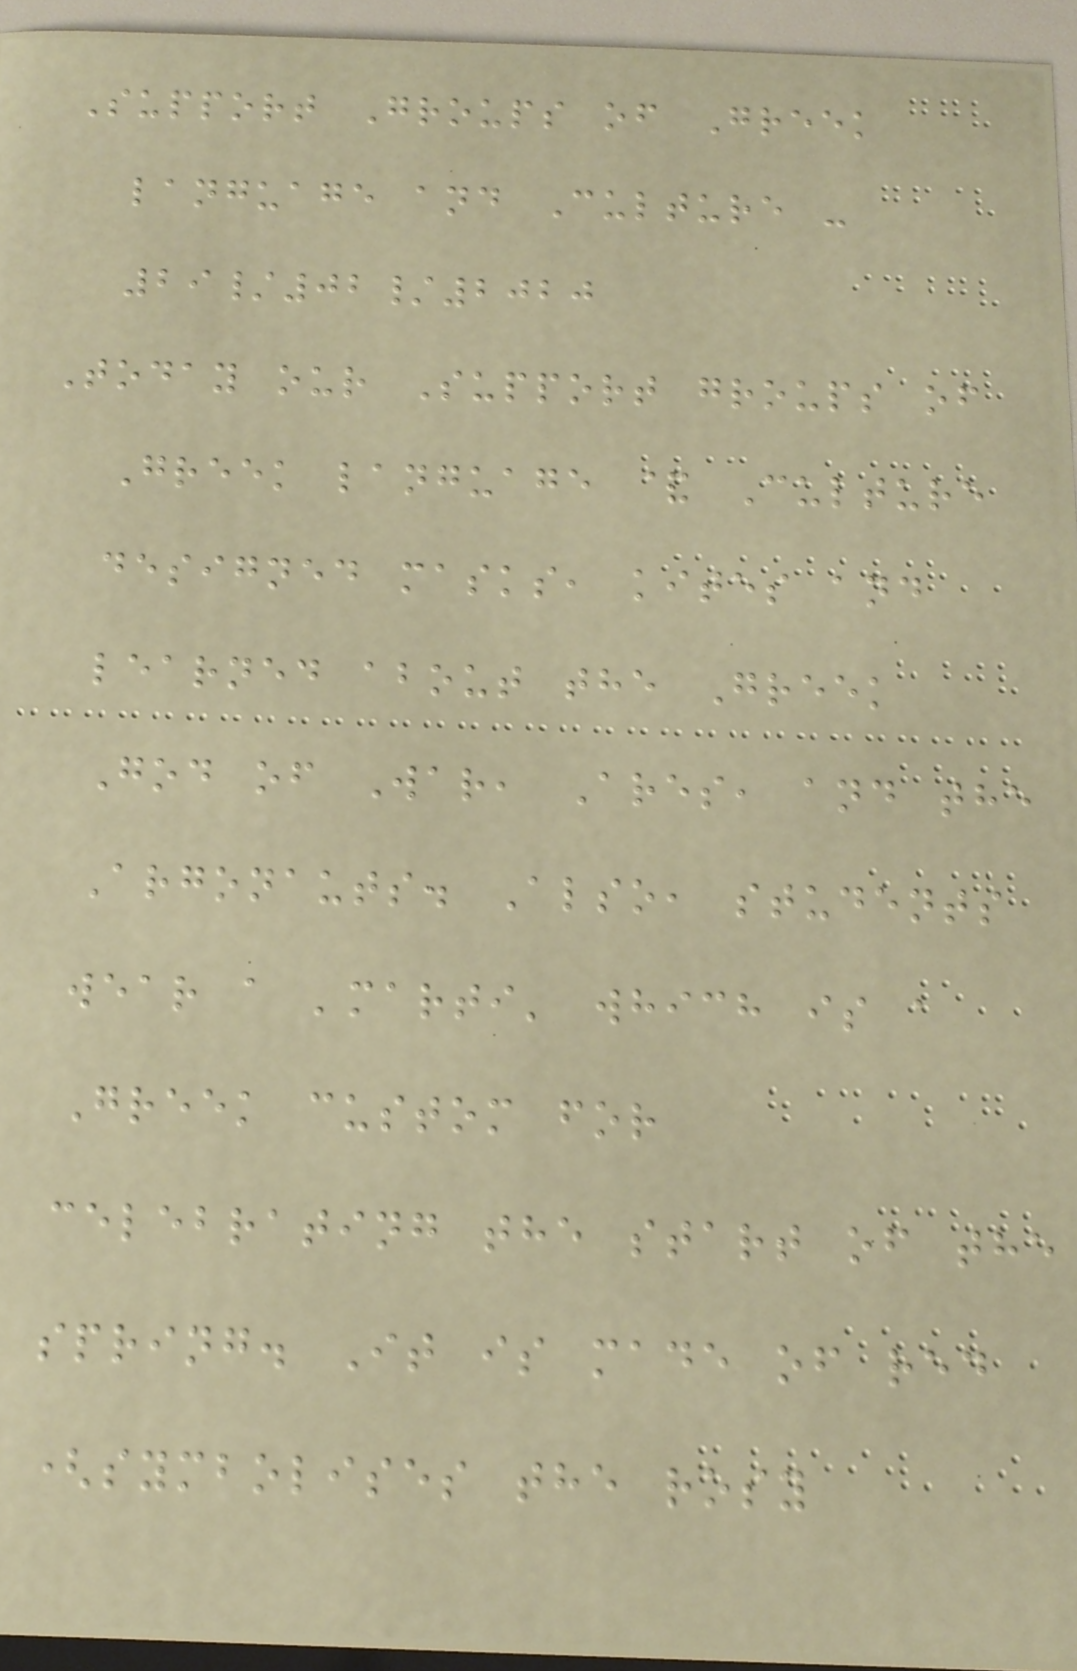Support Groups of Greek
language and Culture -
29/02/2020
Today our Support groups of
Greek language & Culture
designed masks, kites and
learned about the Greek
God of War, Ares, and the
Argonauts. Also, students
wear a 'marti' which is a
Greek custom for
celebrating the start of the
spring. It is made of red
(symbolises the rosy
